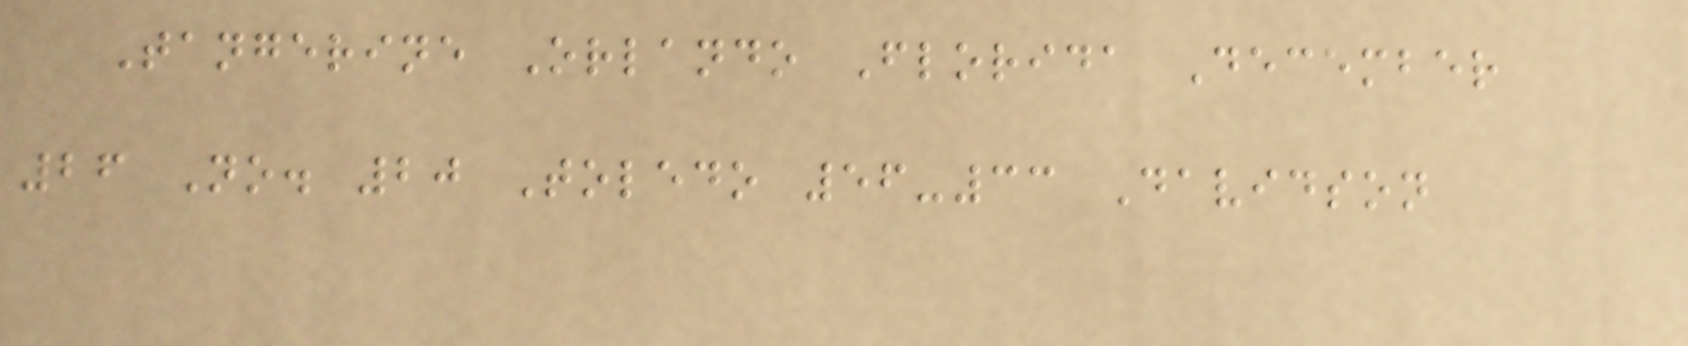Tangerine Orlando Florida December
26 No. 20 Toledo 56-33 Davidson
